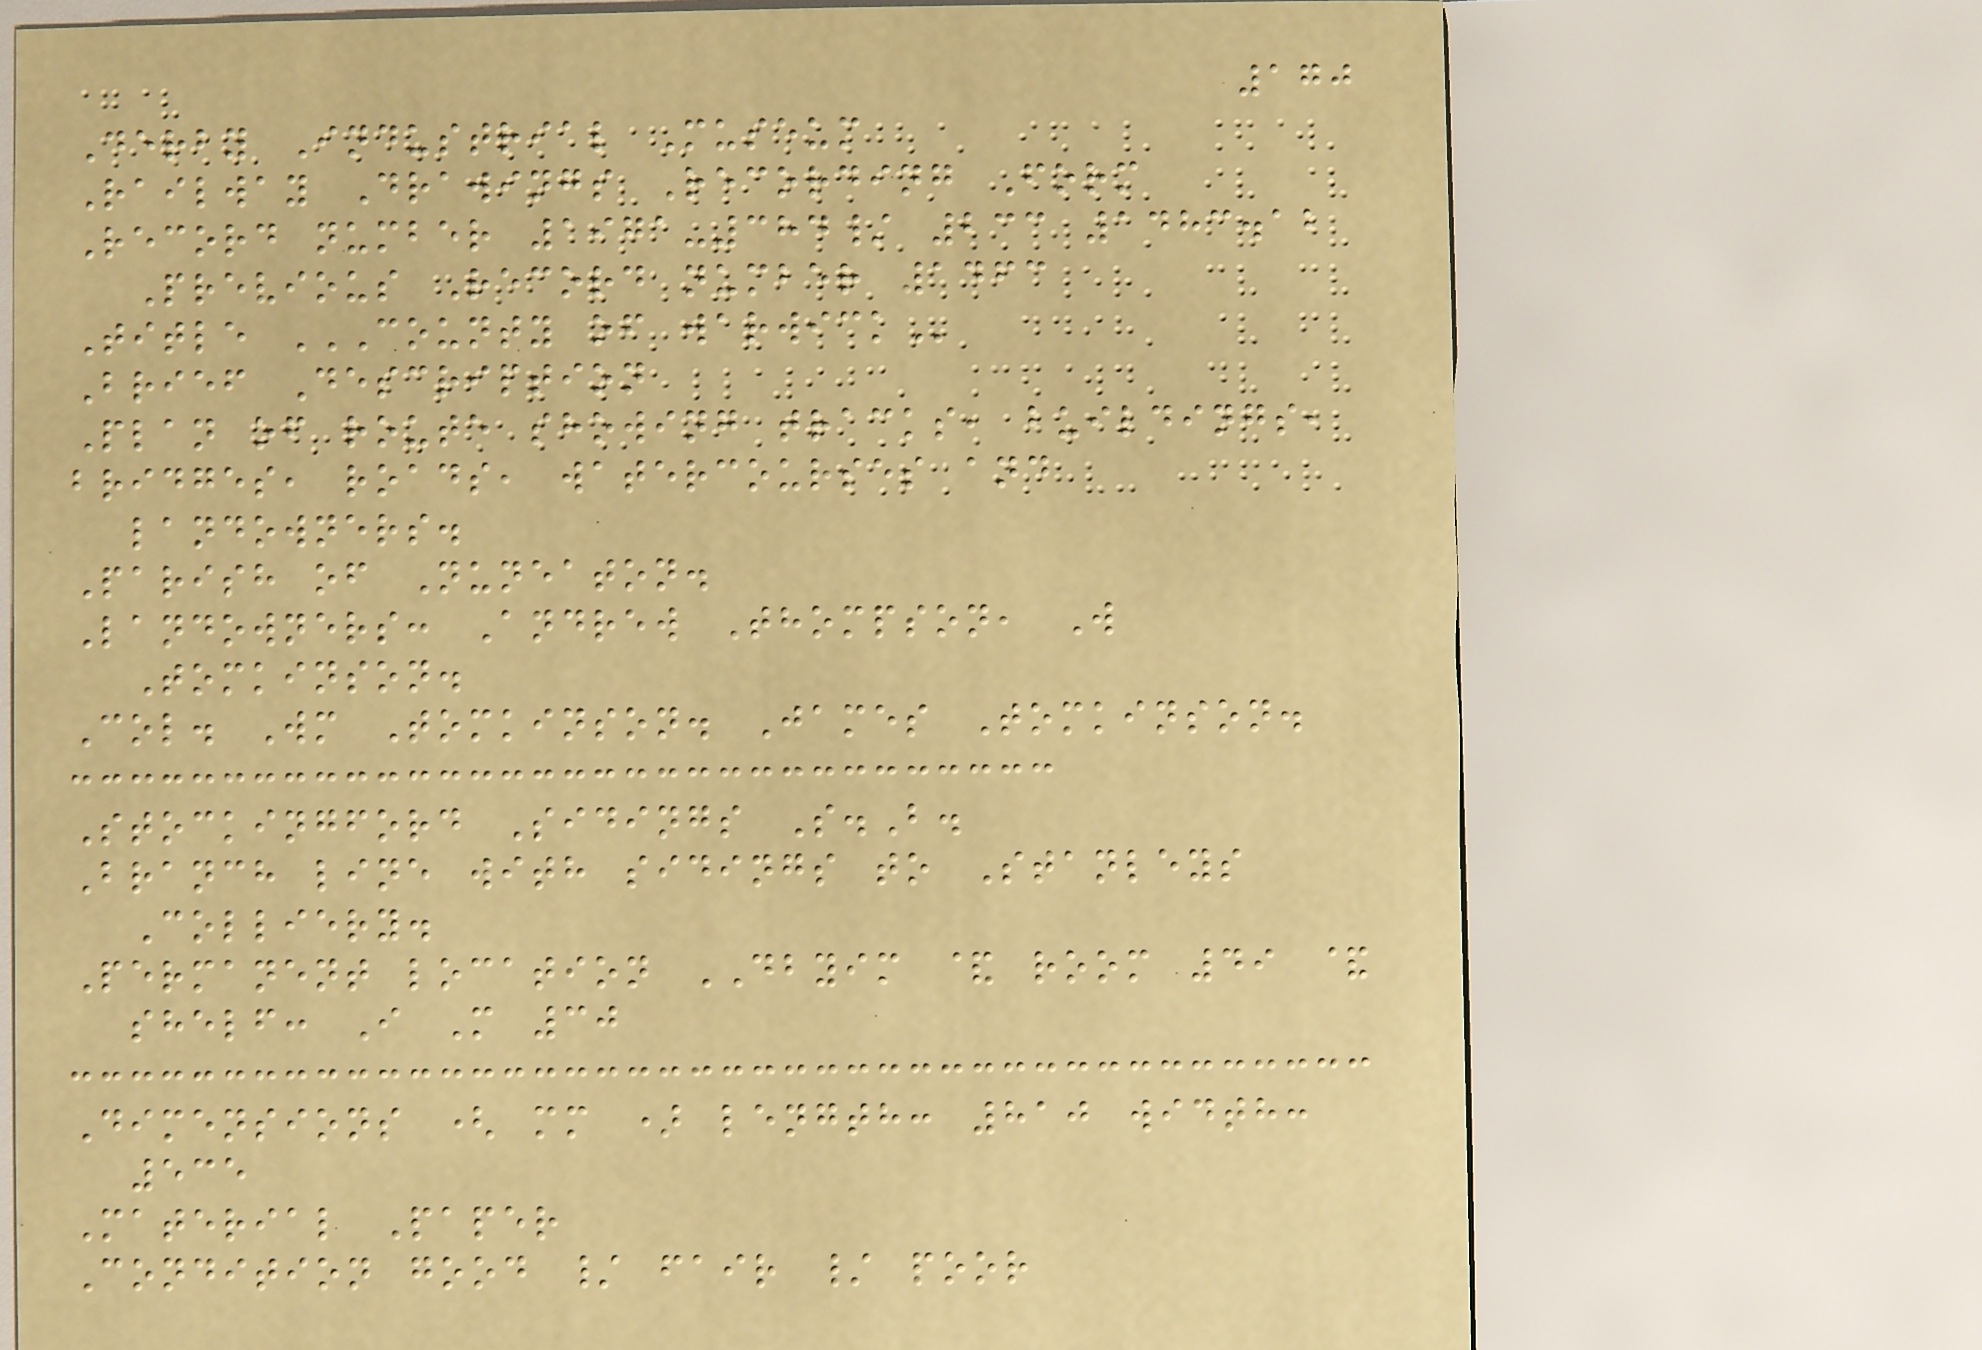170
Derby Industrial Museum
Railway Drawings Recording Form
Record number 1971-384/ 233 1483.12
Previous Record number 1463
Title COUNTY OF WARWICK
Brief Description
Plan of route showing tracks, buildings,
bridges, roads, watercourses and
landowners.
Parish of Nuneaton.
Landowners: Andrew Thompson, W
Tomkinson.
Col. Wm Tomkinson. James Tomkinson.
Stockingford Sidings S.B.
Branch line with sidings to Stanleys
Colliery.
Permanent location DBYIM & room 49 &
shelf: I M 30
Dimensions ( mm ) length: 810 width:
535
Material Paper
Condition good / fair / poor
